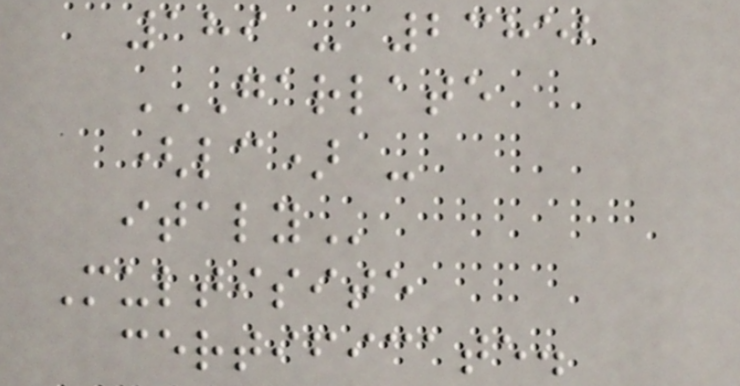189 - 23852
GARLATE
(LC) -
ITALY
Multisite
certificate.
